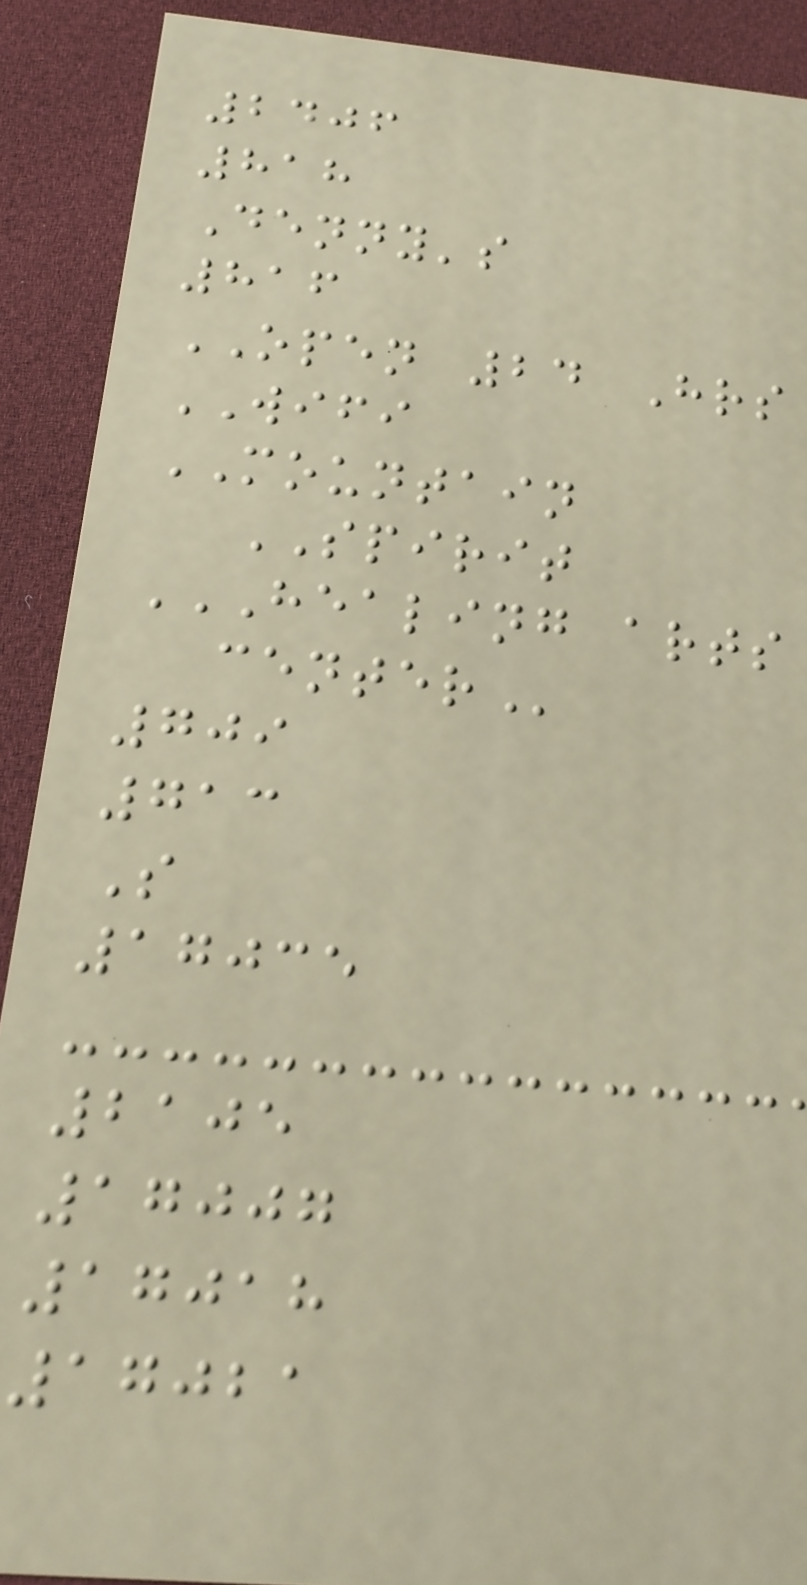2406
818
Denny's
816
OPEN 24 Hrs
WIFI
MOUNTAIN
SPIRIT
HEALING ARTS
CENTER
709
713
S
17035
2105
17007
17018
17021
